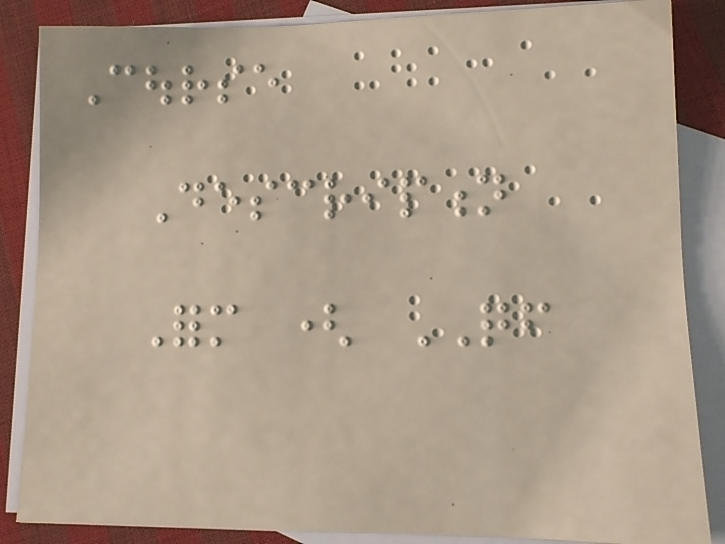Course
Description
Form ( QF
